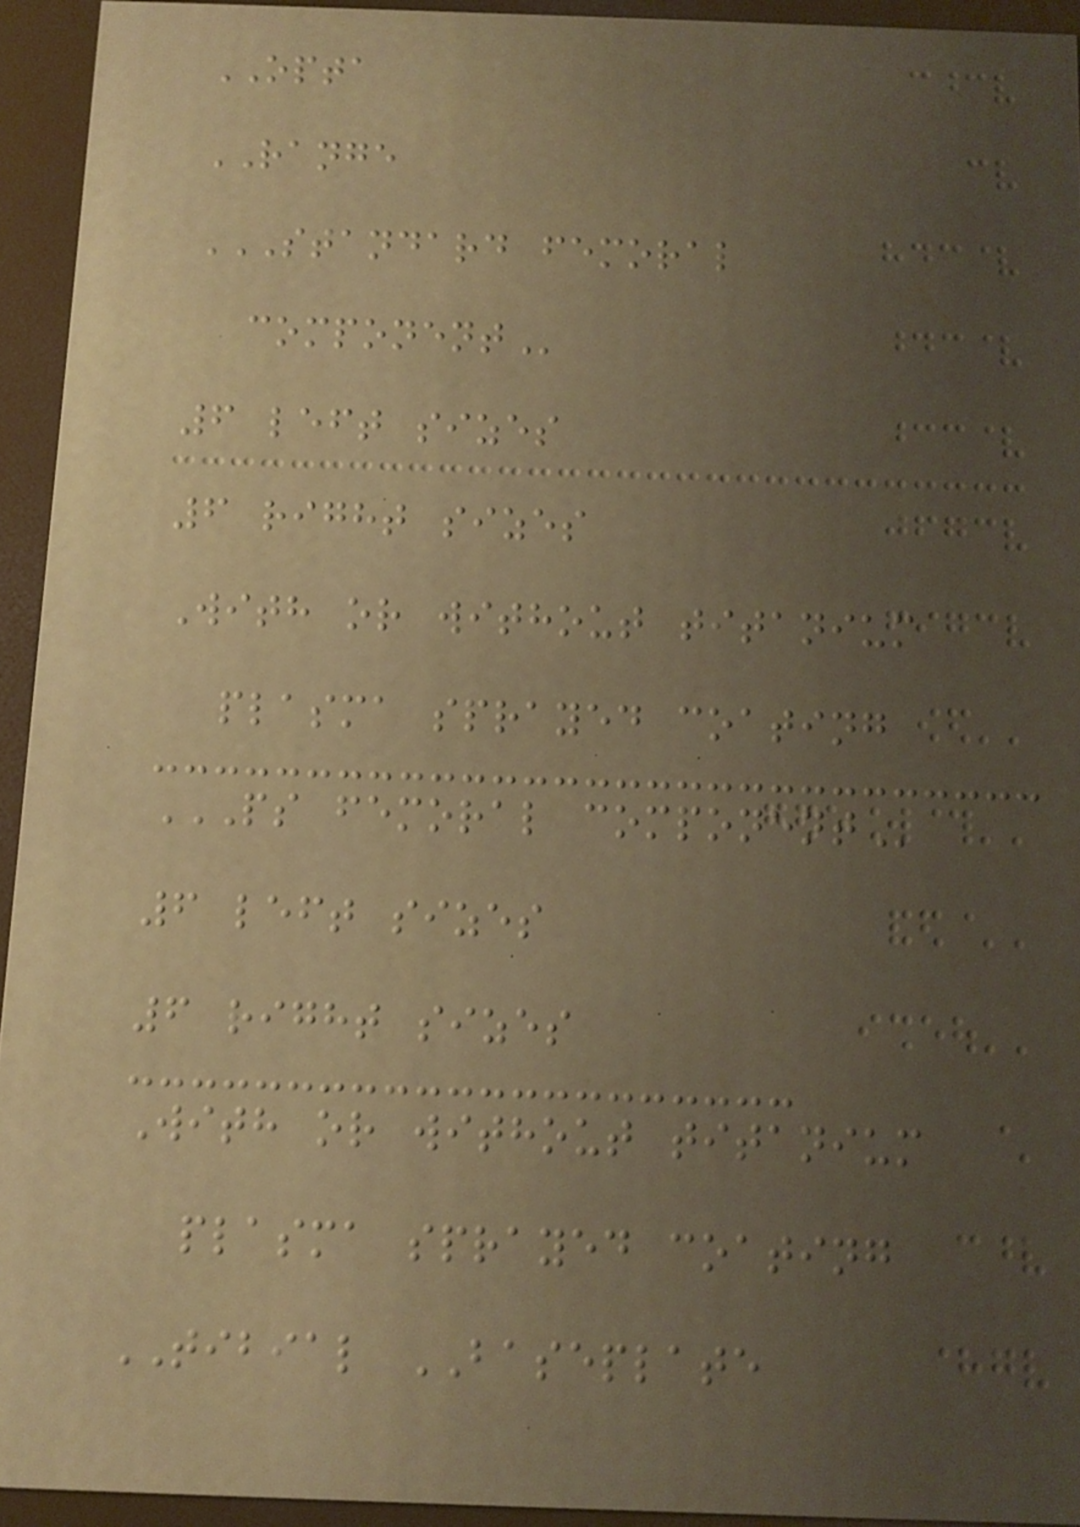OPTA
RANGE
STANDARD FEMORAL
COMPONENT
6 left sizes
6 right sizes
With or without titanium
plasma sprayed coating
PS FEMORAL COMPONENT
6 left sizes
6 right sizes
With or without titanium
plasma sprayed coating
TIBIAL BASEPLATE
